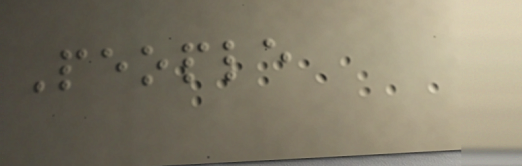People
